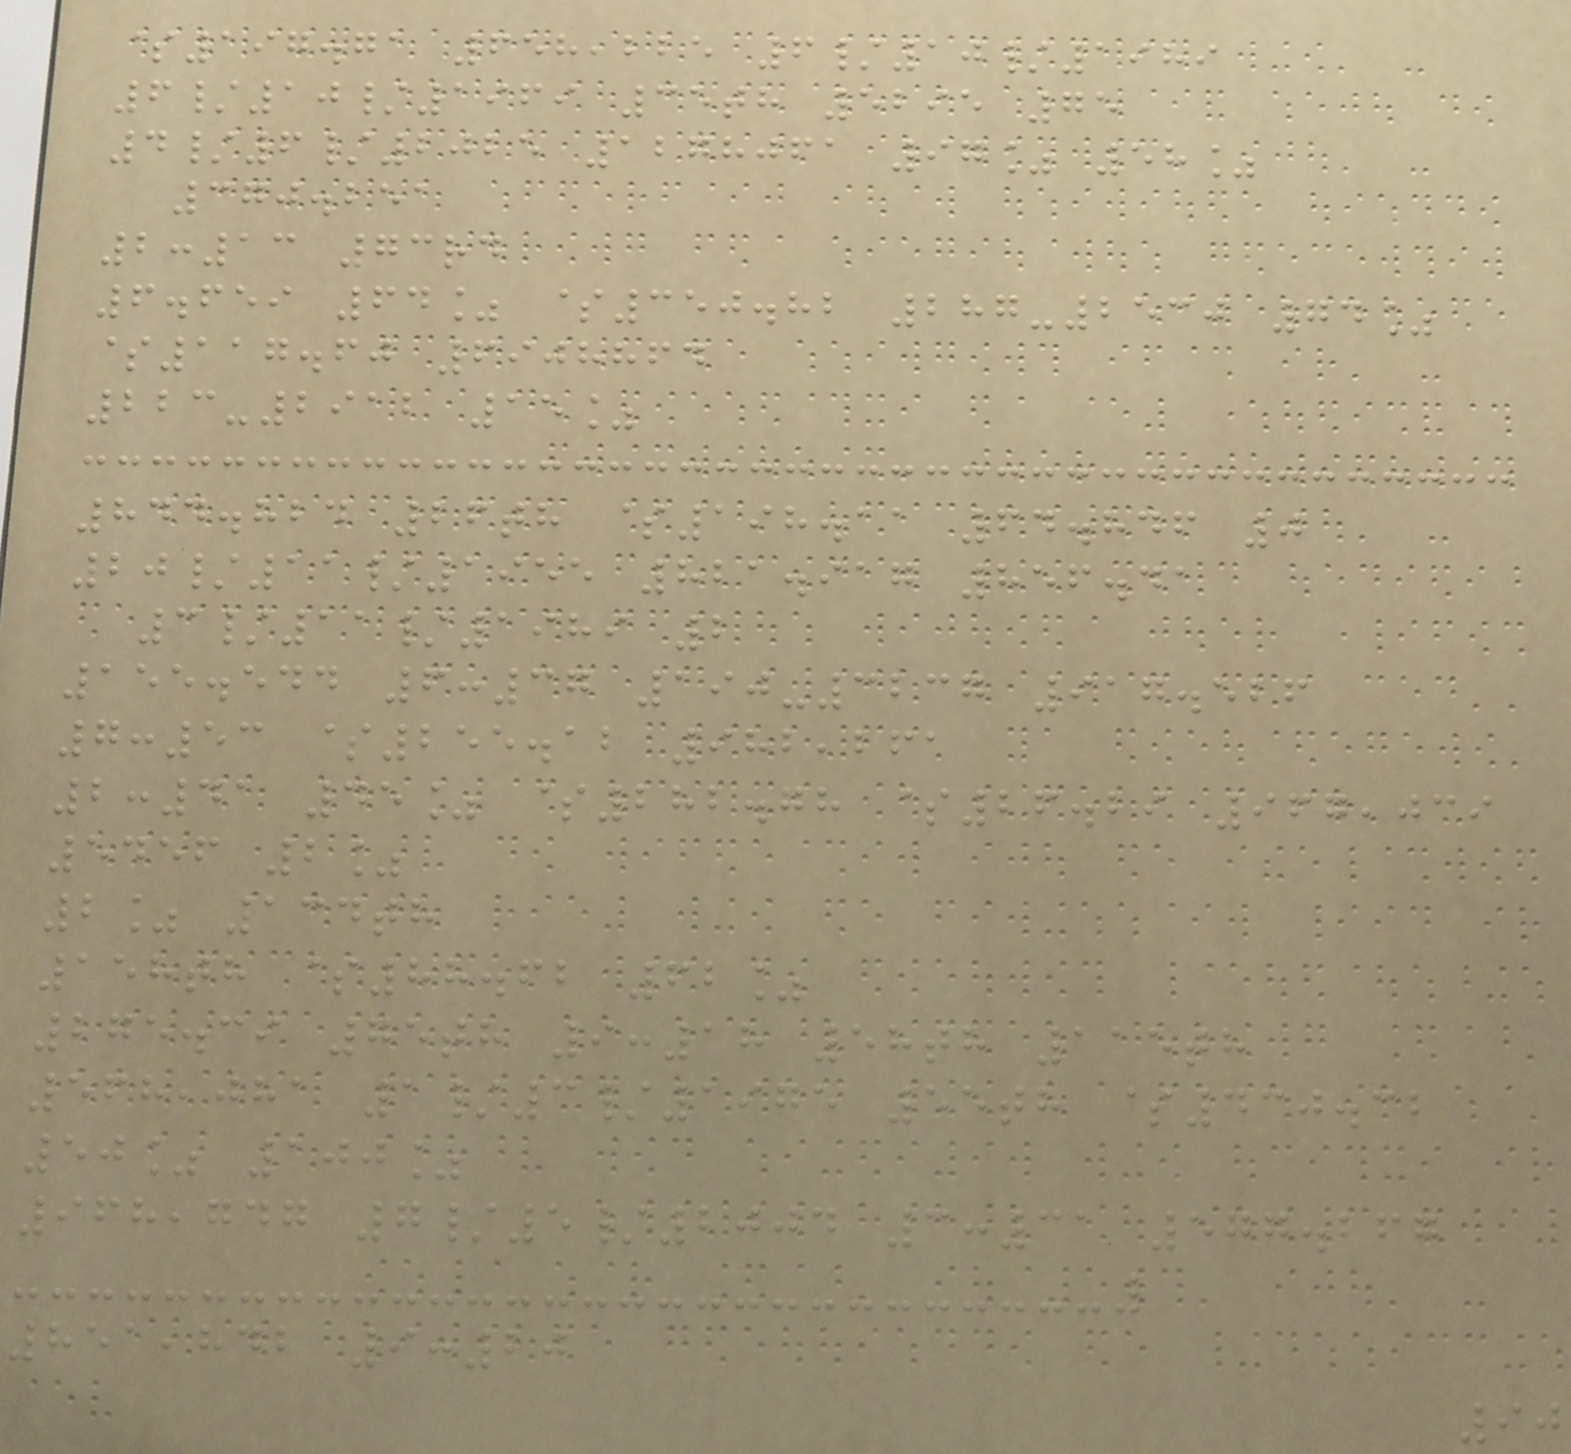$197.71 658,225 6/10/1989
6/10/1969 35th 5295 75
4/6/2025 1278061 97% 58%
370.251
2:13 73rd
6.659 64% $350.82 287-2530 74%
$117.60 6908864
223-2912 15%
844.824 26th $198.11 64.846 0
20/11/1955 821.917 856.41
3/11/1989 2
155.544 6:37 190-3237 917.526
7:53 $255.12 982,261
2:41 45% $282.78 $26.29 967,039
5456 2%
2% 134th
158th $88.62 62%
275.39 75th 9:18 58th 115th
568,081 1/3/1975 55th $430.32
50% 100%
968,747 7/5/2004 3:31 577.267
851,842 9:20
90
